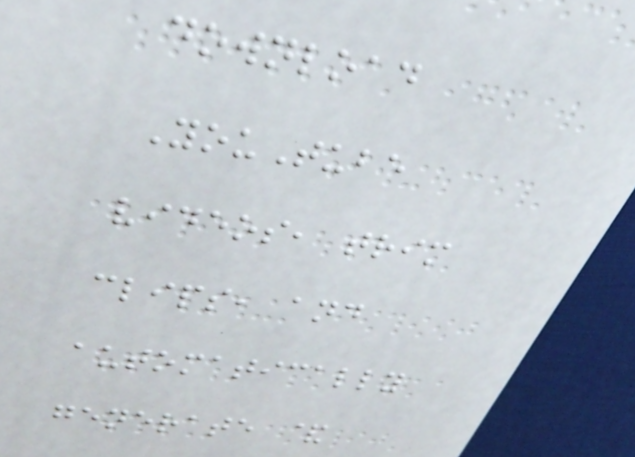download
YouTube
videos, trim
clips, and
automatically
generate &
